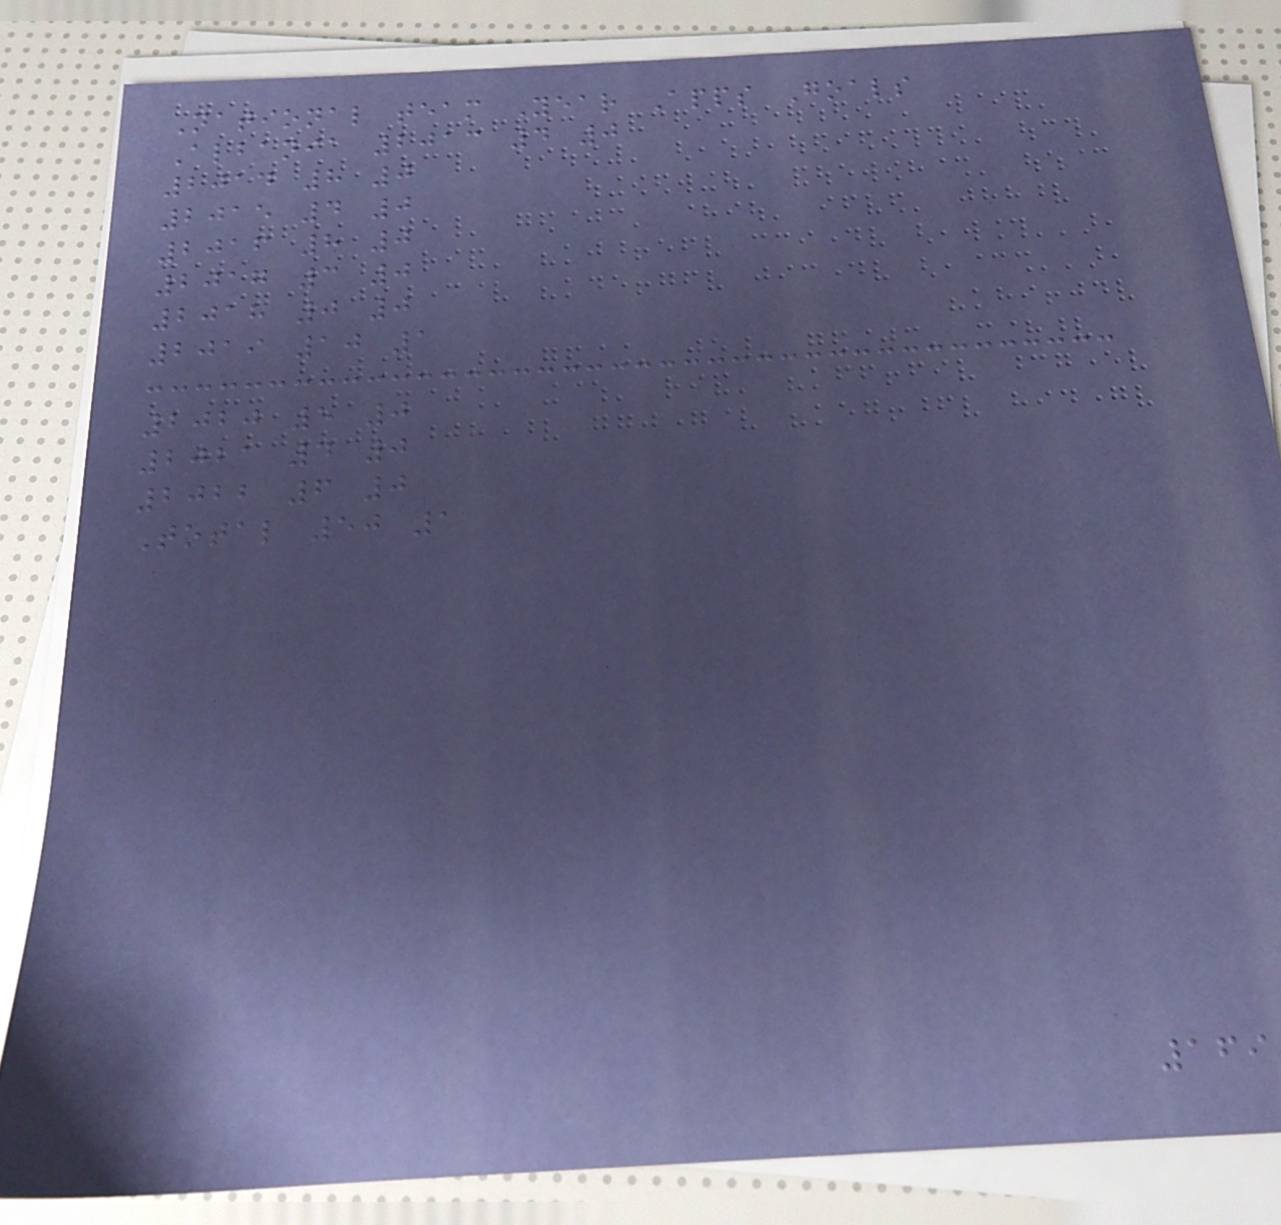National team Year Apps Goals
Albania 2013 4 0
2014 8 0
2015 4 0
2016 8 0
2017 3 0
2018 0 0
2019 10 1
2020 5 0
2021 4 0
2022 6 0
Total 50 1
169
